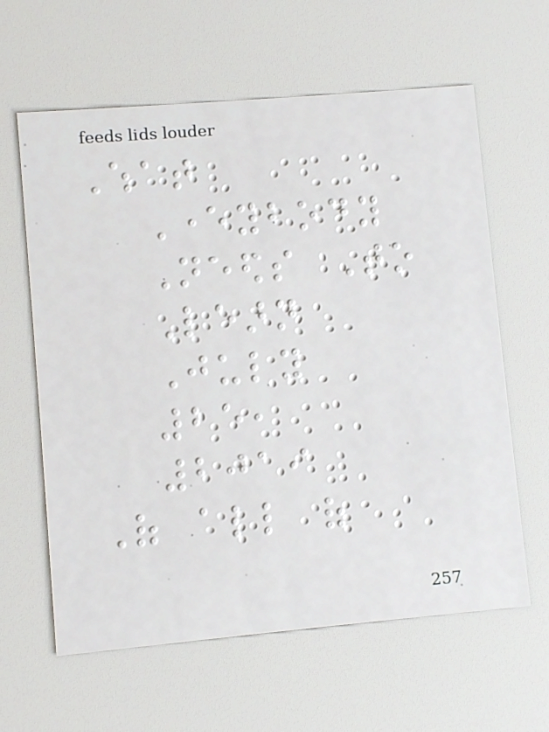What
Everybody
Needs To
Learn
July
25,
2019
Of all of
